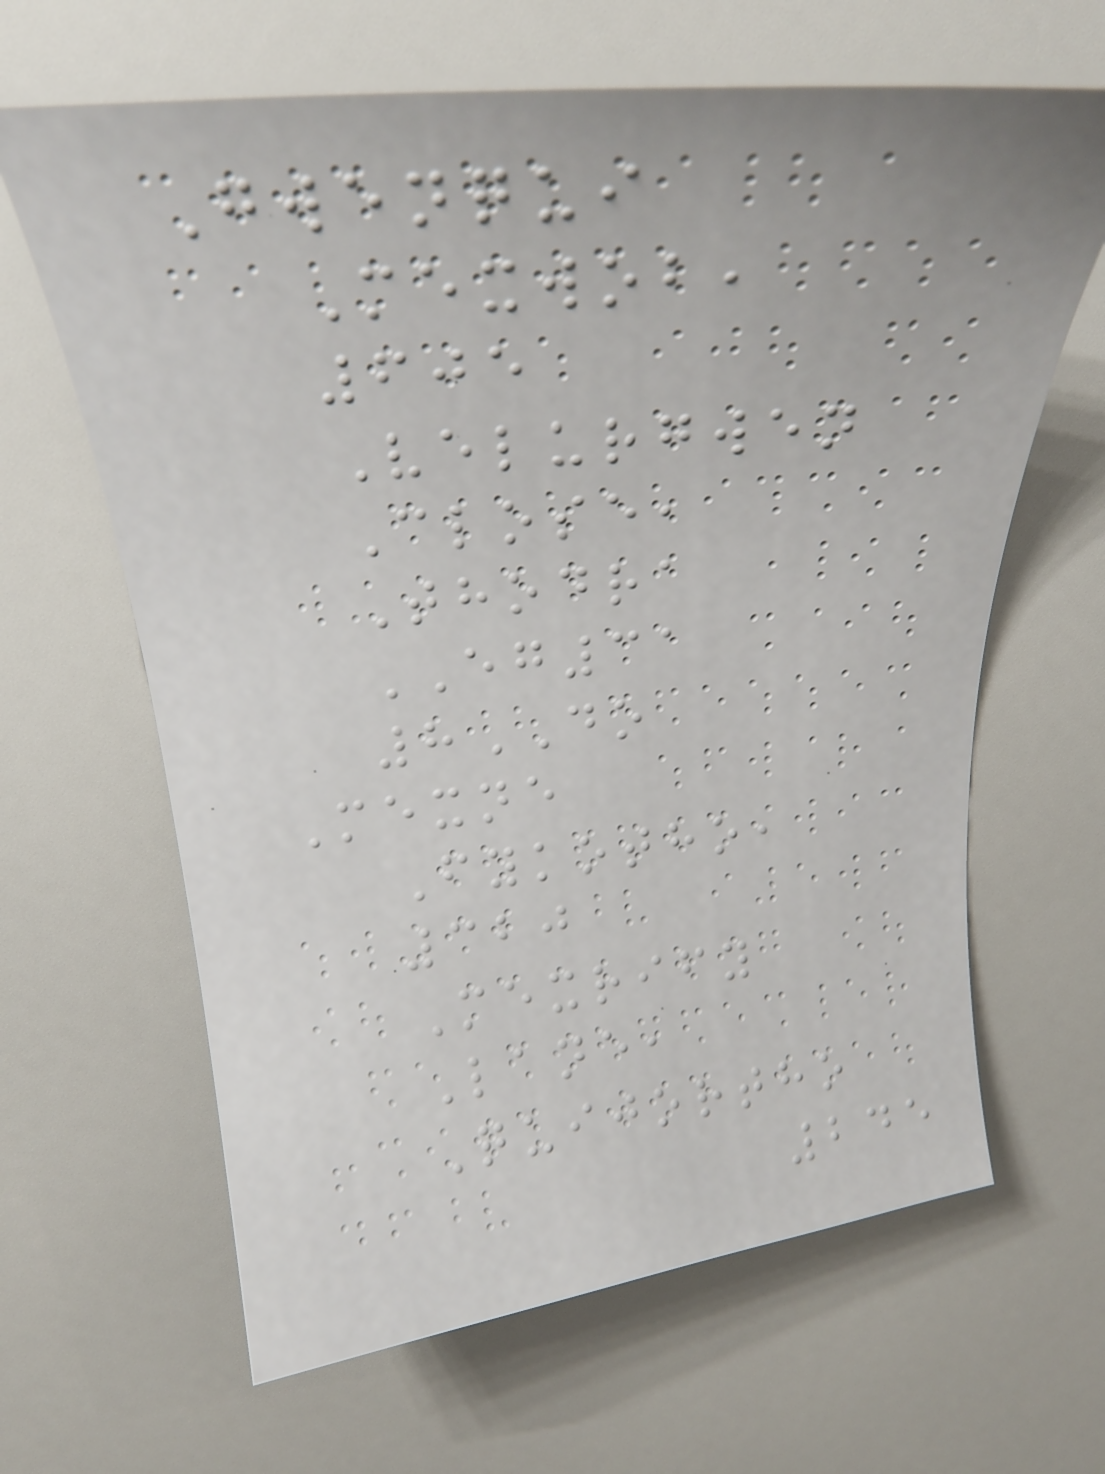Gwenqui
Mexwob,
605
Velurgwen
Close,
Thodra
EG31
8DO
Mexne
Fykotho,
320
Mexrify
Lane,
Quijortho
245
